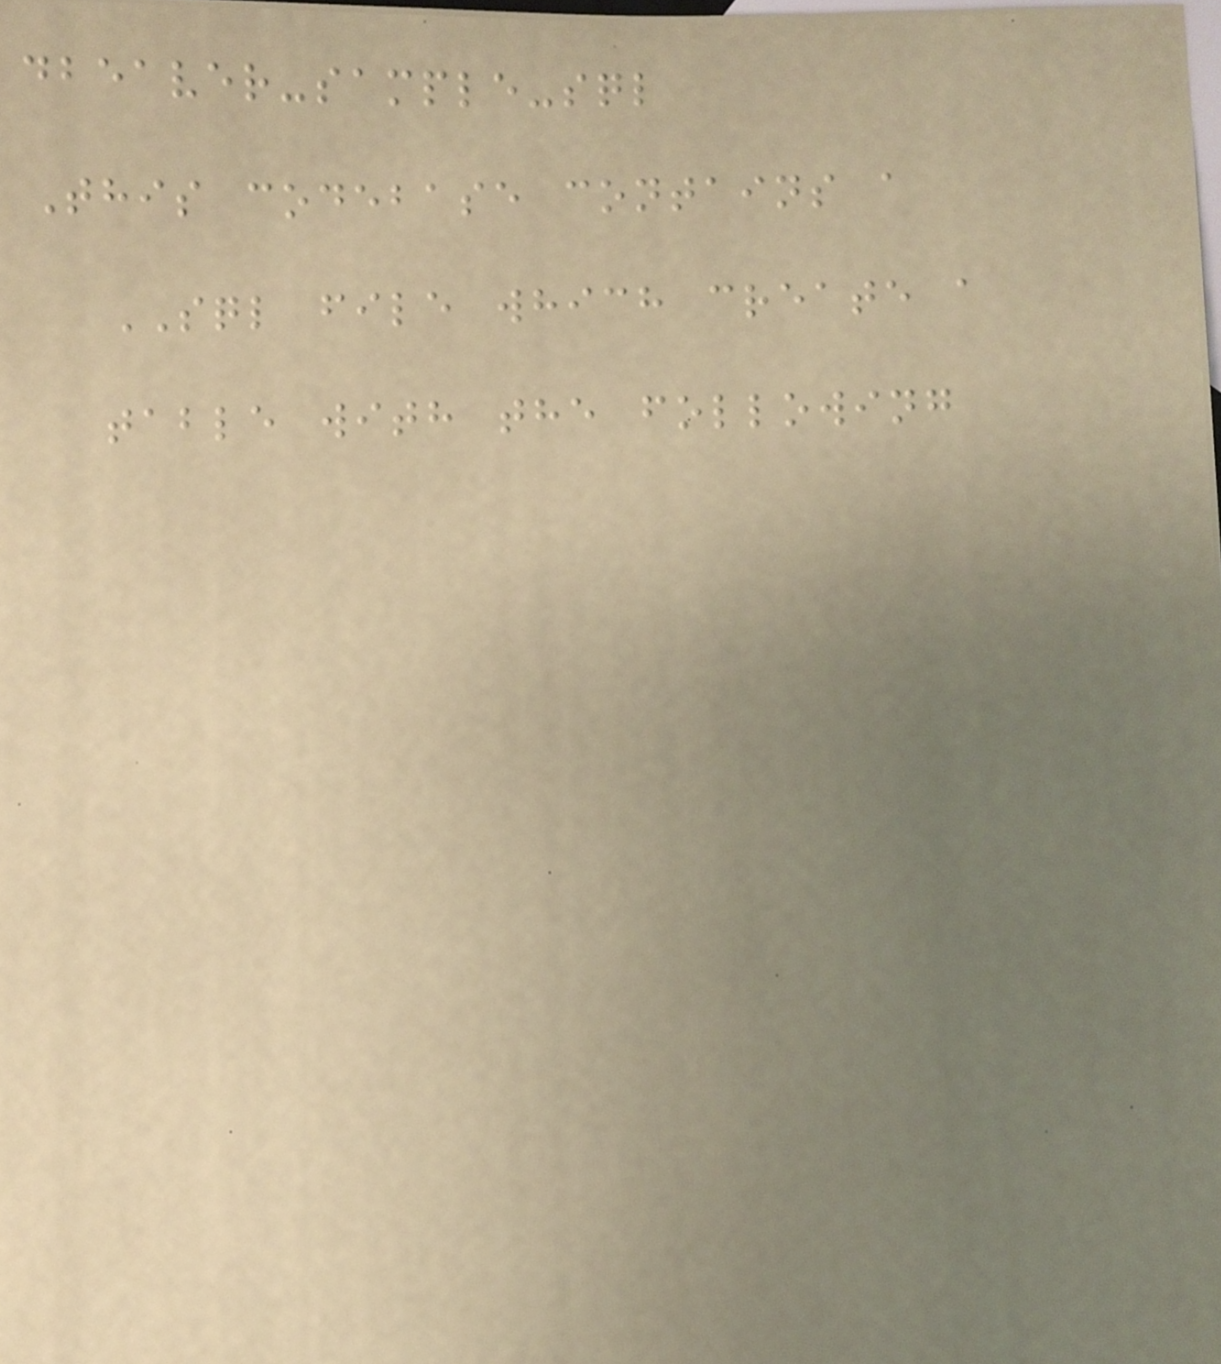dbeaver-sample-sql
This codebase contains a
SQL file which create a
table with the following
